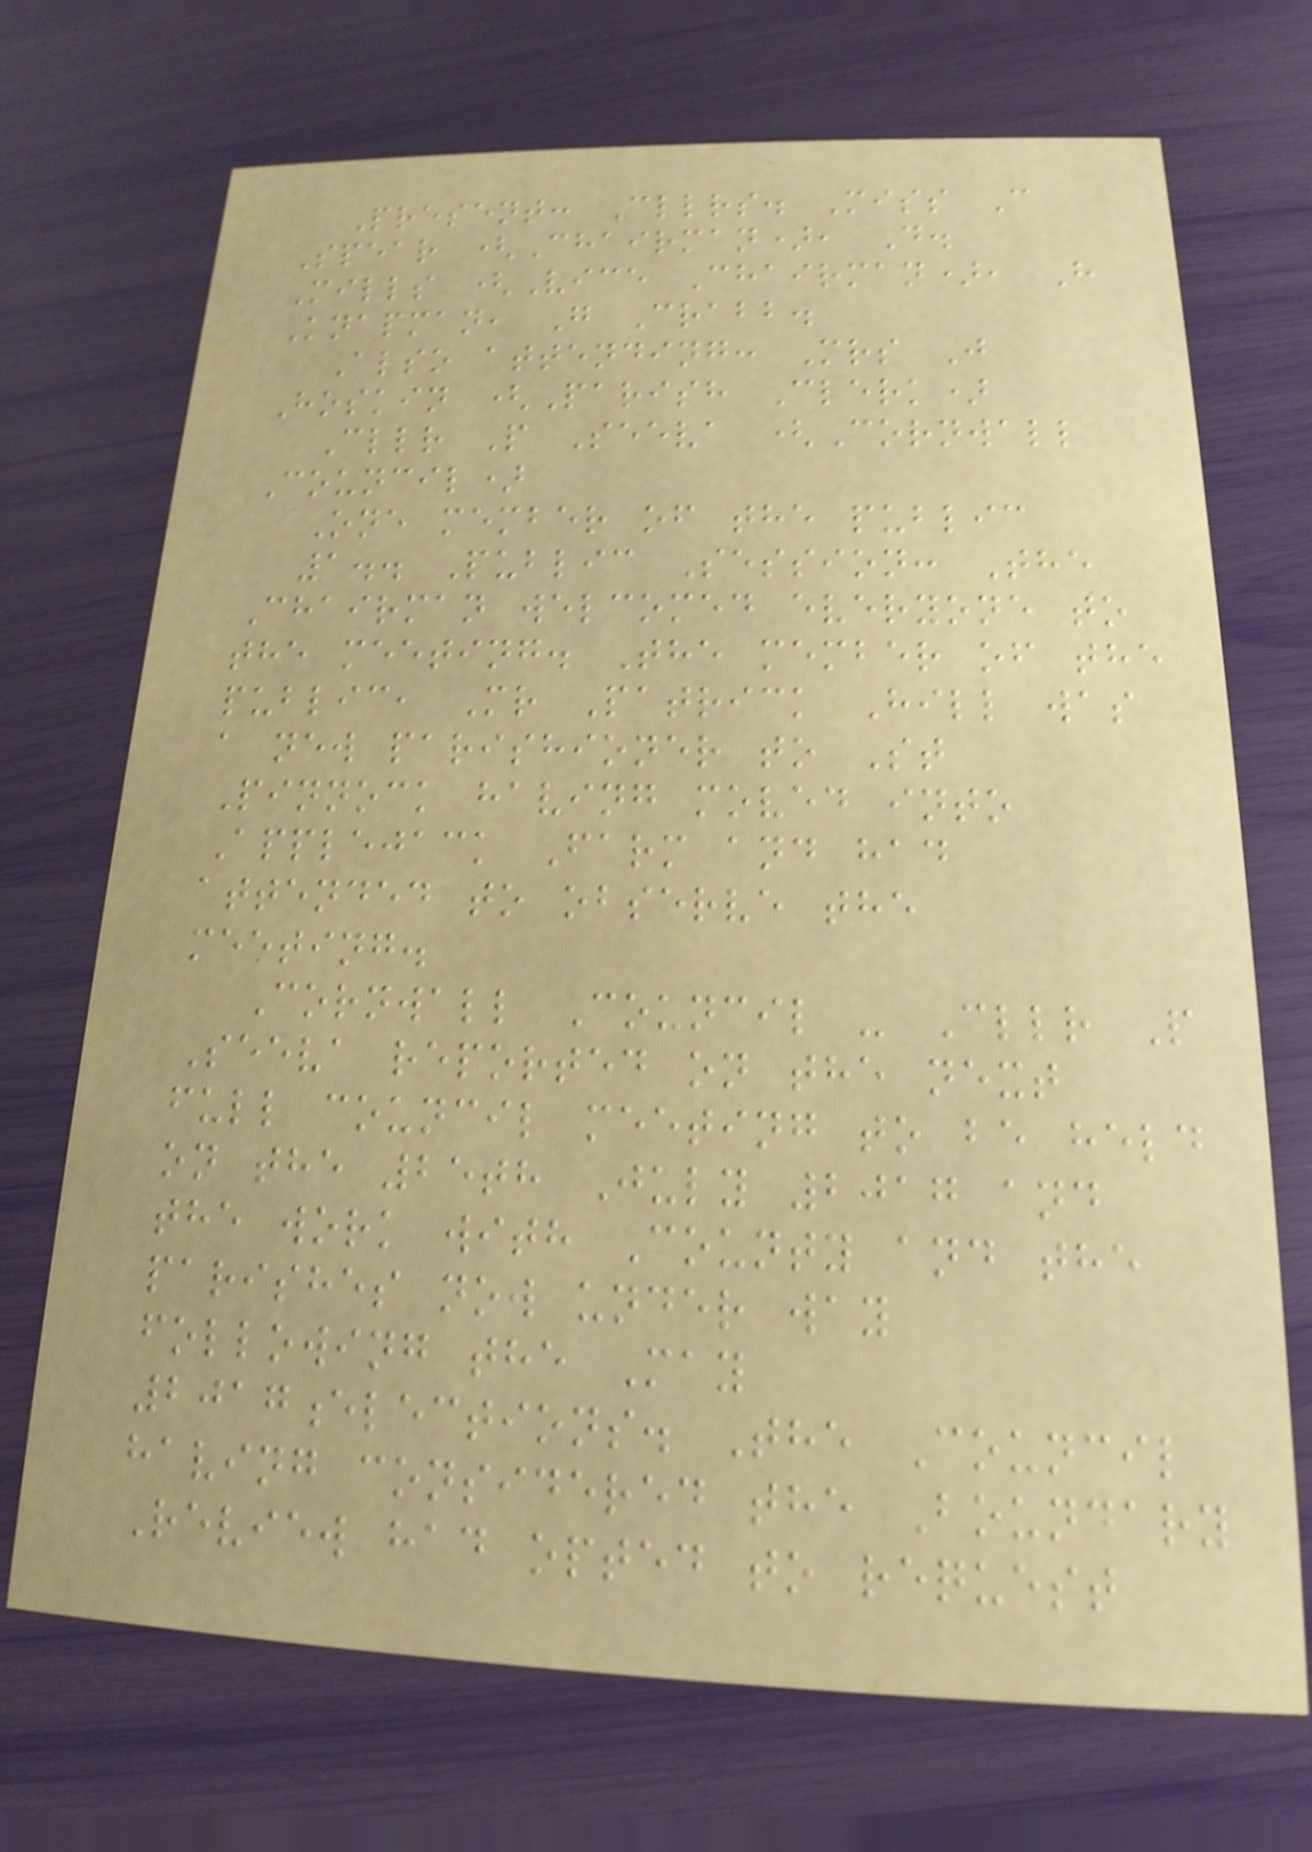Present: Cllrs. Miss C
Spear (Chairman), D.
Mills (Vice Chairman), H
Knapman, G Crabb.
Also attending: Mrs J
Hoskin (Parish Clerk)
Cllr P Seeva (Cornwall
Council)
One member of the public
1.. Public Session: The
Chairman welcomed everyone to
the meeting. The member of the
public, Mr Patrick Hill was
a new parishioner to St
Pinnock having moved into
Applejack Farm and had
attended to observe the
meeting.
Cornwall Council - Cllr P
Seeva reported on the next
full council meeting to be held
on the 25th July 2017 and
the work with County and the
parishes now under way
following the May
2017elections. The Council
having considered the Boundary
Review had opted to request
